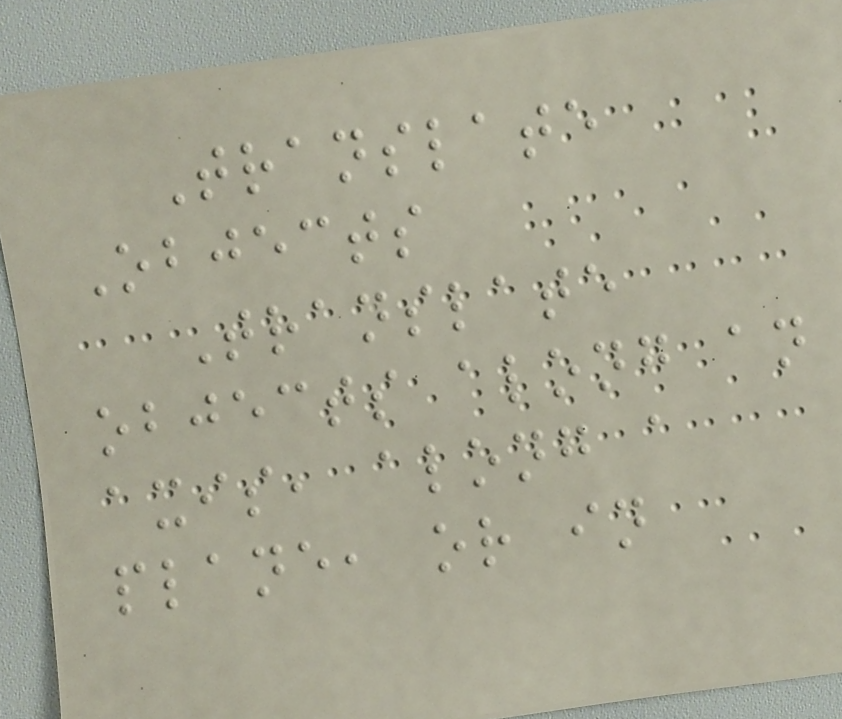Translate
Objects
Translate
objects along an
axis, along a
plane, or in
